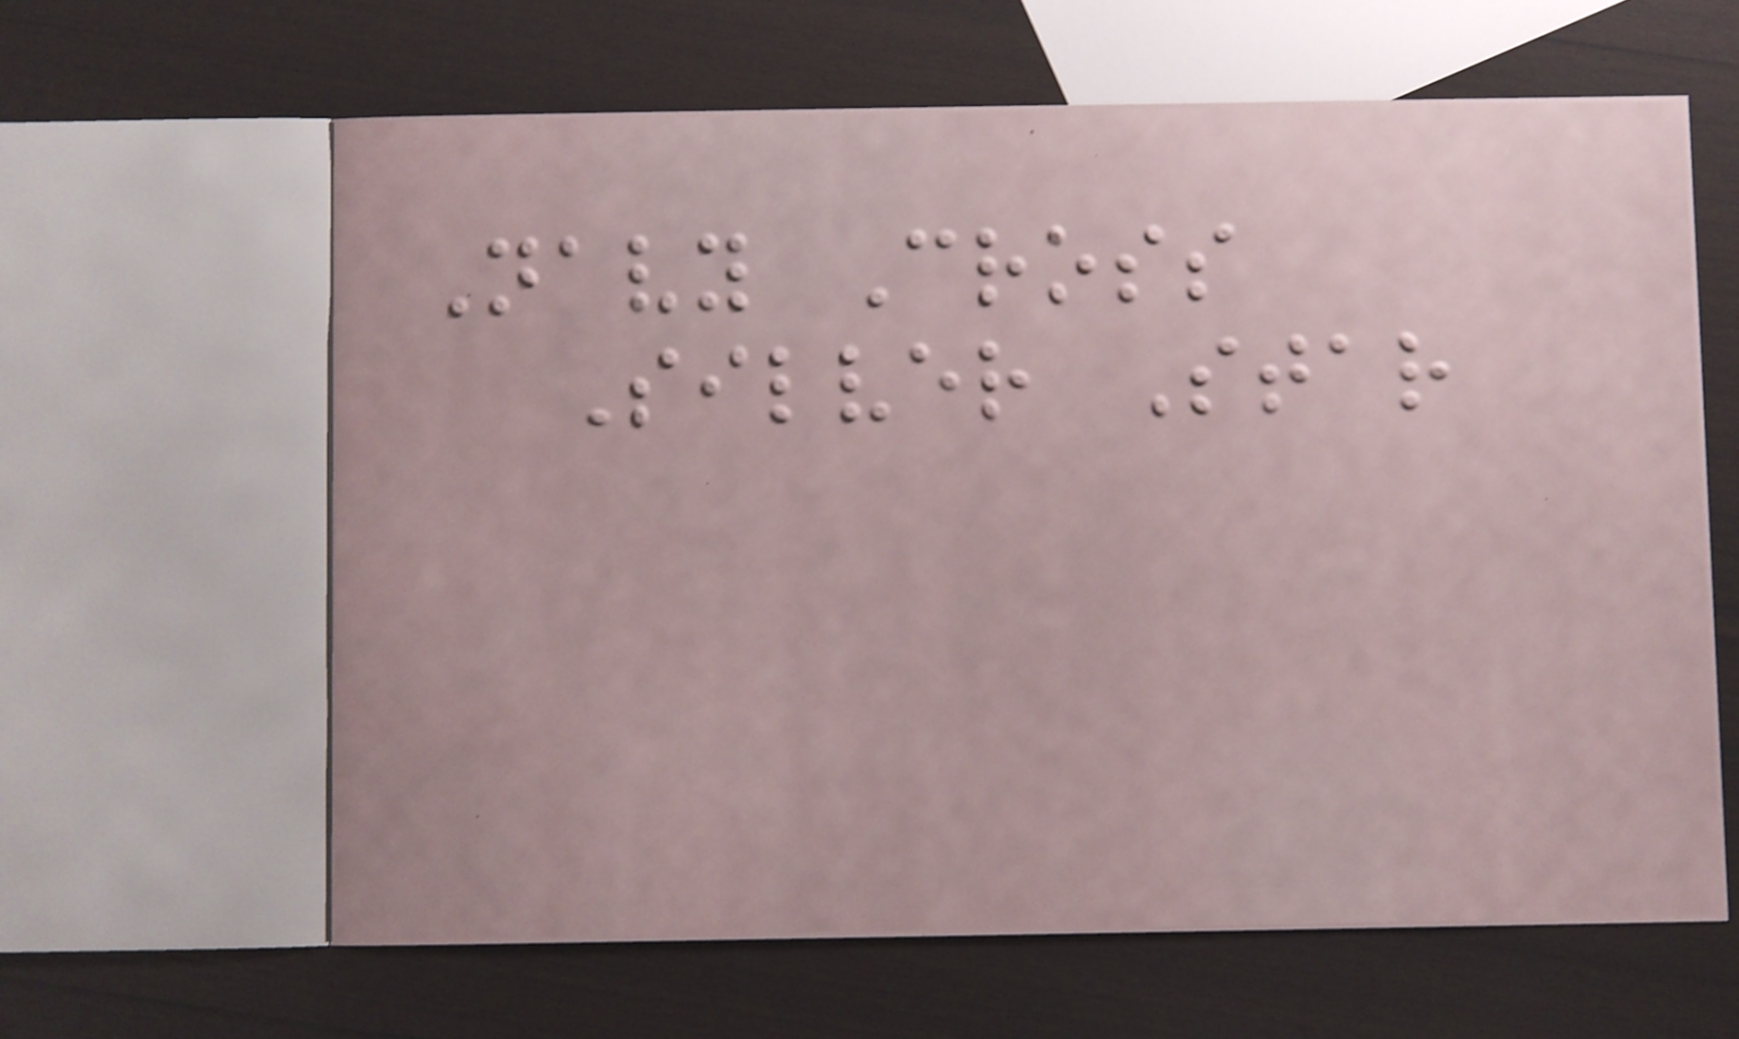Navy Cross
Silver Star
